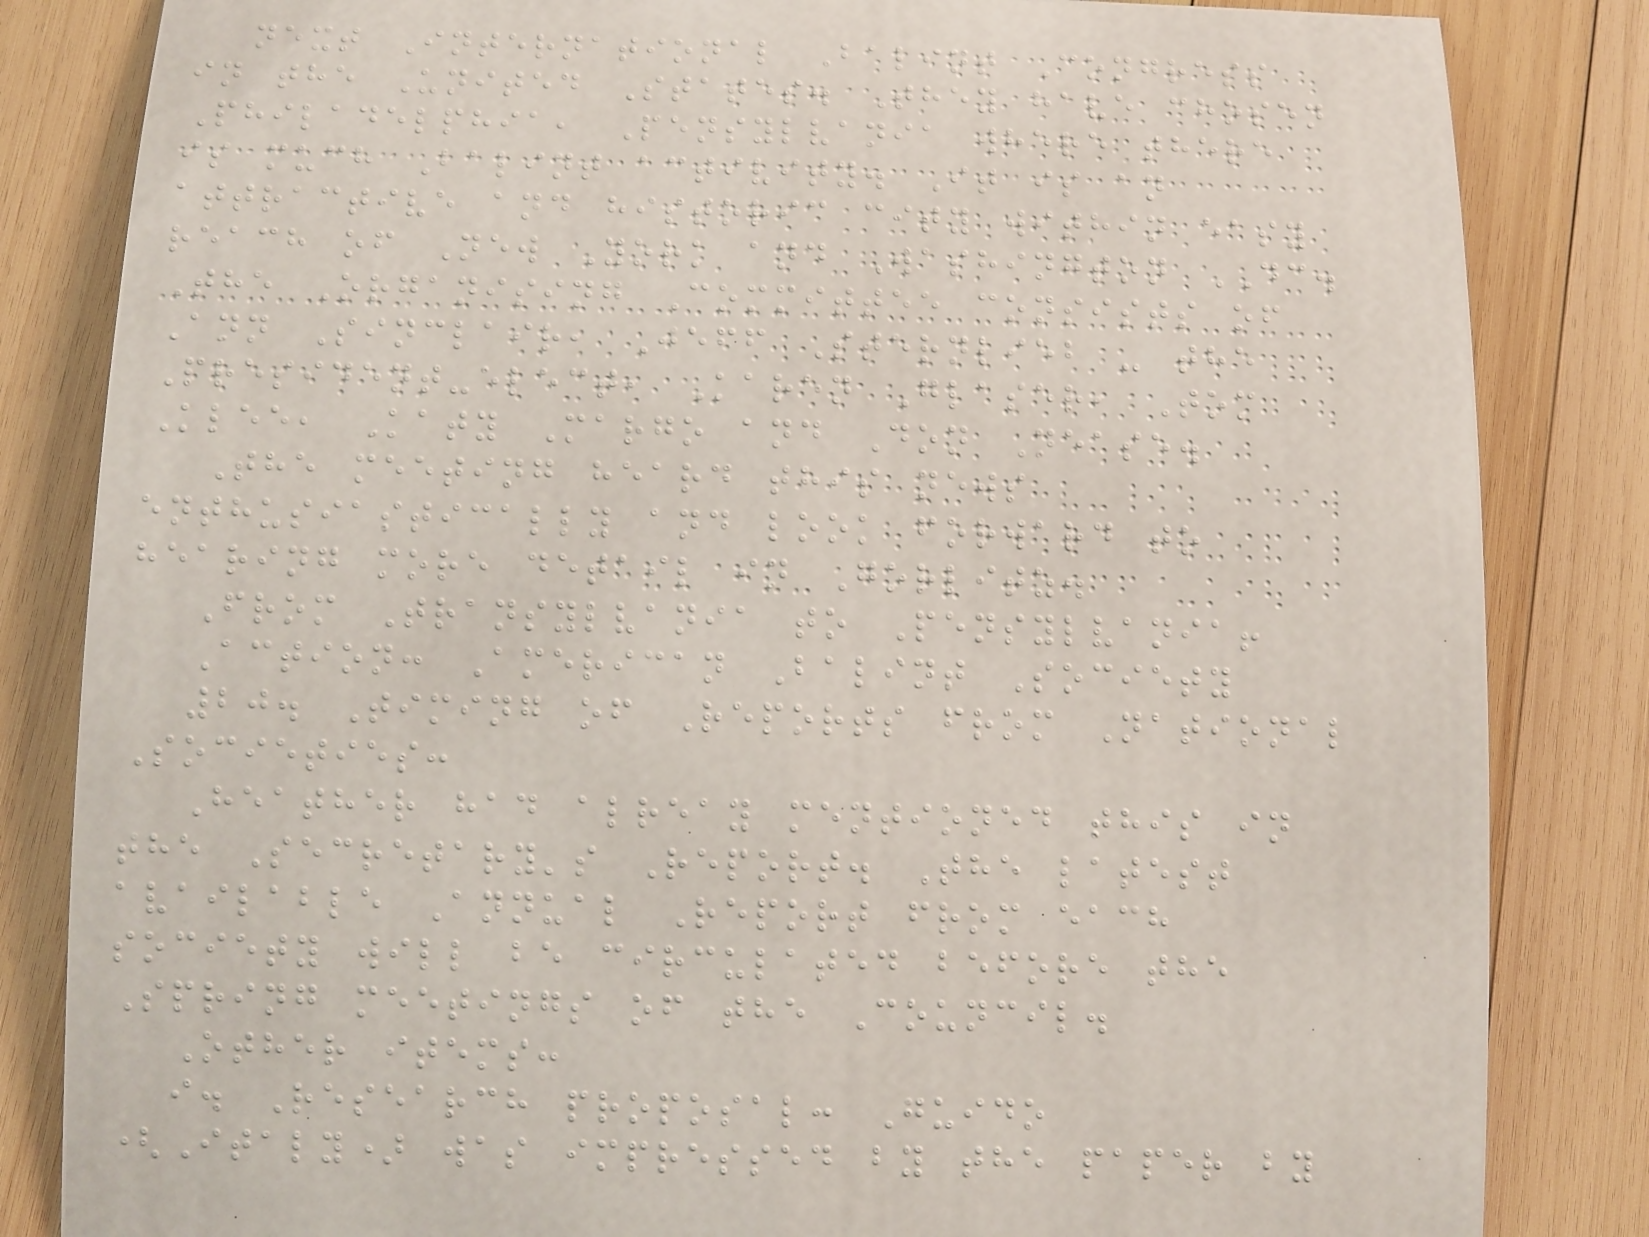next International Balint Congress
in the United States. They have chosen
Philadelphia, Pensylvania where there
is much Balint activity. It is an
attractive and historic city within easy
reach of New York and Washington DC.
The Organising Committee consists of
Ann Sinclair, Jeff Sternlieb - the
President-elect, Karen Glaser, Tom
Klee, Katy Margo and Don Nease.
The meeting heard this news
enthusiastically and look forward to
hearing more detail in Gorlitz.
From Transylvania to Pensylvania!
Action: American Balint Society
20. Timing of Reports from National
Societies:
Heather had alreay mentioned this in
the Secretary's Report. The latest
available Annual Report from each
society will be circulated before the
Spring meetings of the Council.
Other items:
i. Research proposal: Guido
(Italy) was impressed by the paper by
